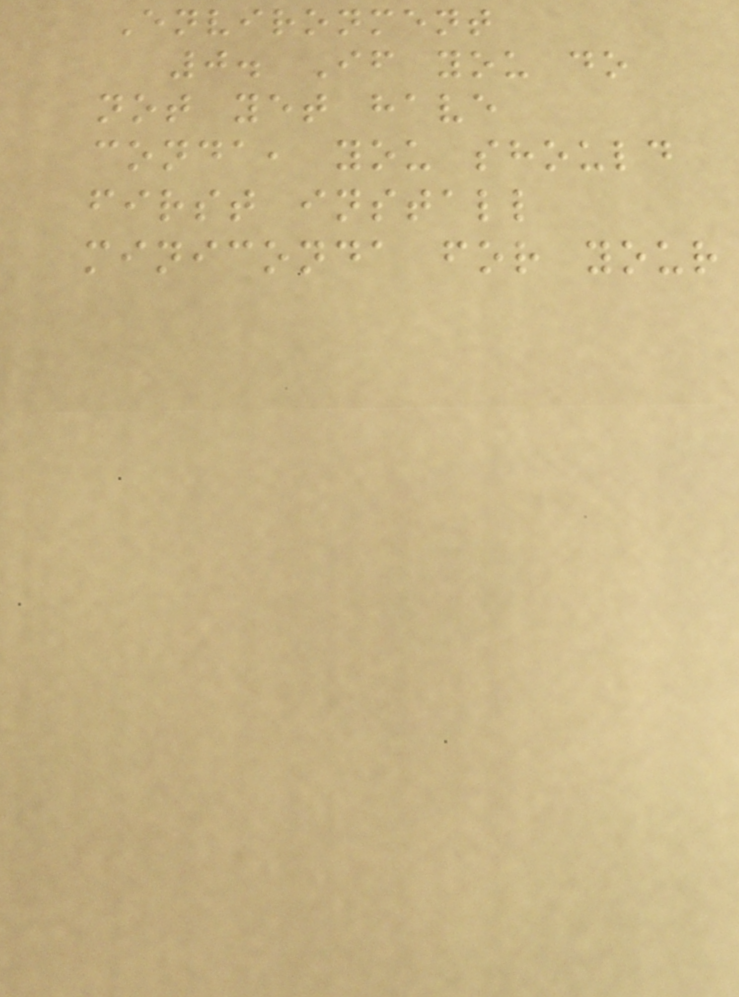Environment
0. If you do
not yet have
conda, you should
first install
miniconda for your
